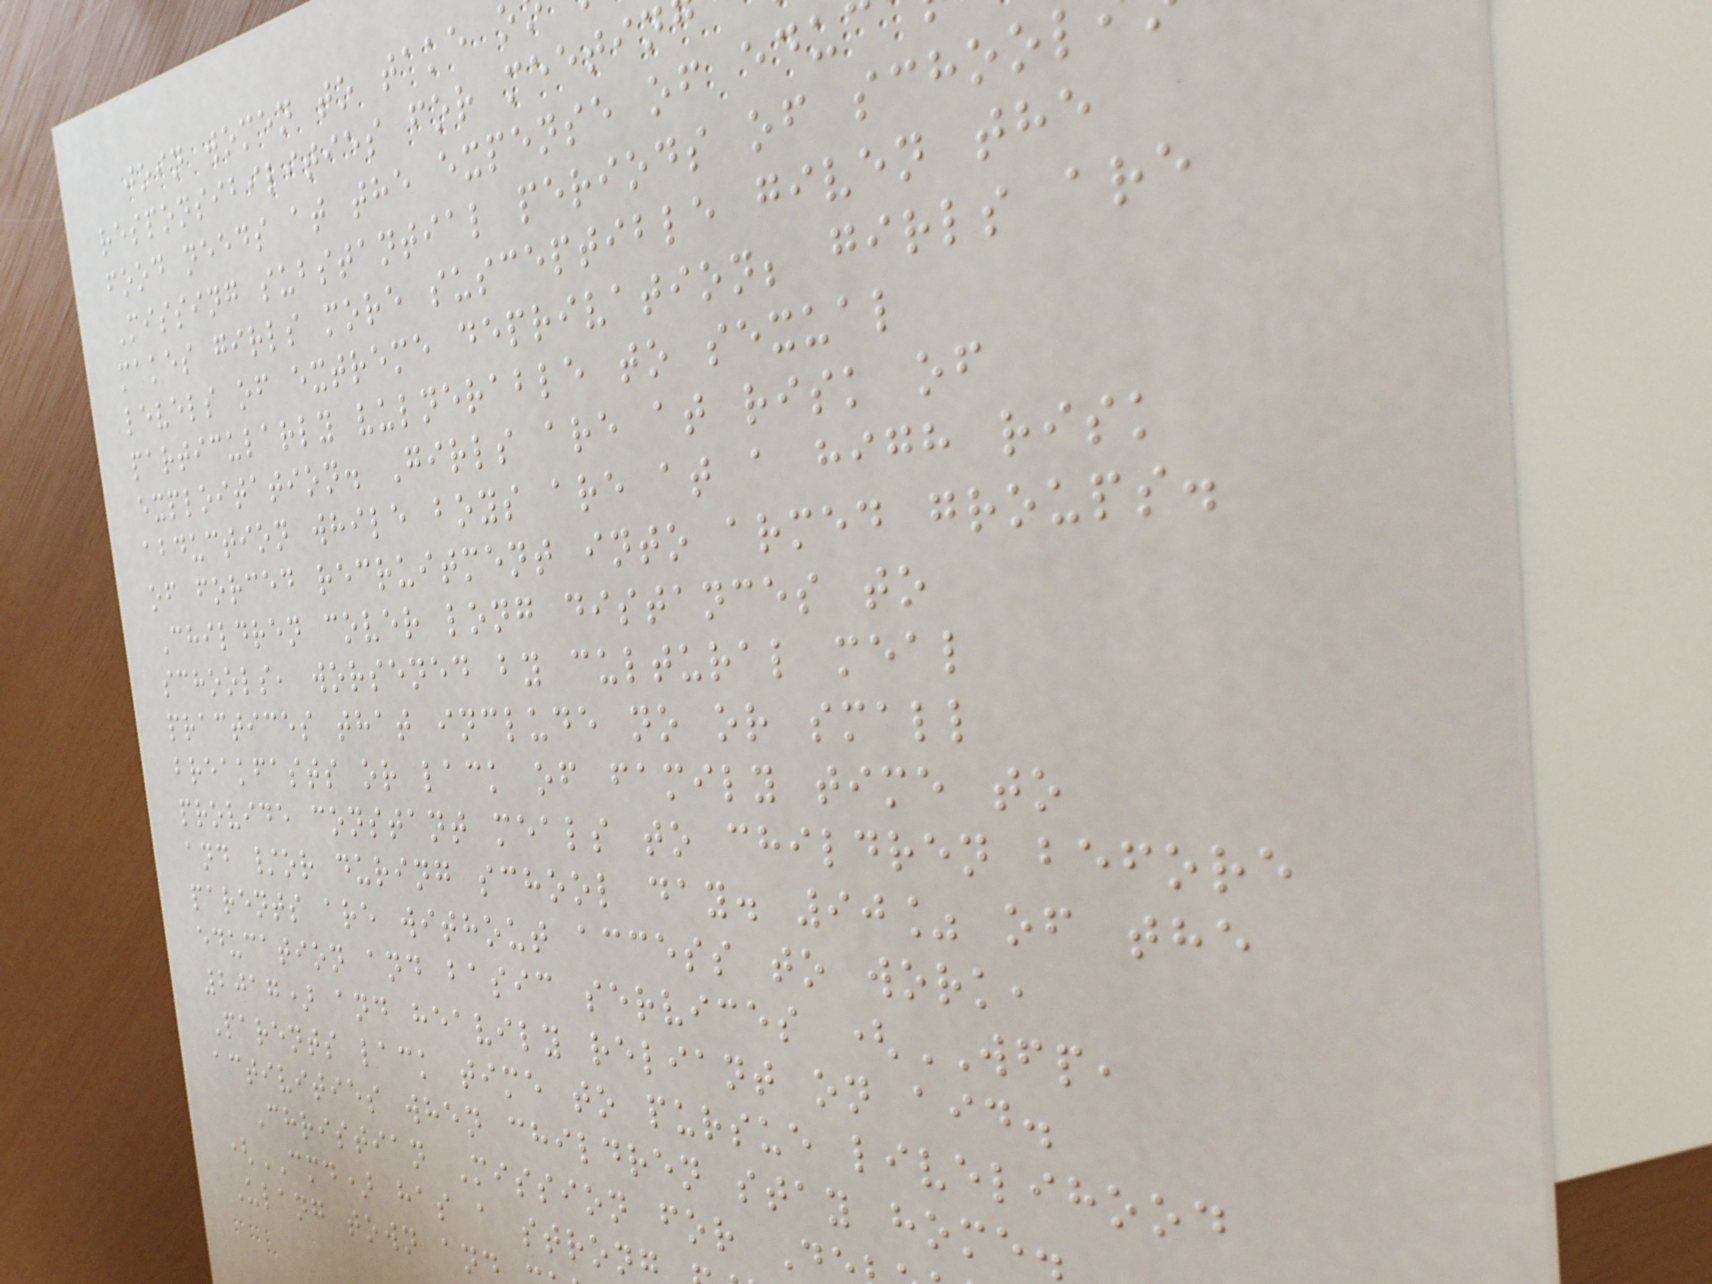join women to take o
responsibilities for meetin
food needs at the expense of edu
Missing substantial periods of school
makes girls more susceptible given the
levels of extreme deprivation; girls are
particularly vulnerable to sexual
exploitation. Girls are at risk of
abduction while boys are at a high risk
of forced recruitment into armed groups.
Children cover long distances to
schools, worsened by cultural meal
practices that include no or small
breakfasts or lack of family time to
provide constant meals to children before
and /or during school day. 90% of the
parents are without access to work,
education and basic services (WFP,
2017) and heavily reliant on aid.
Parents lack time to pursue livelihood
activities when children stay home.
Christian Mission for D
(CMD) has a stron
Ulang town and
